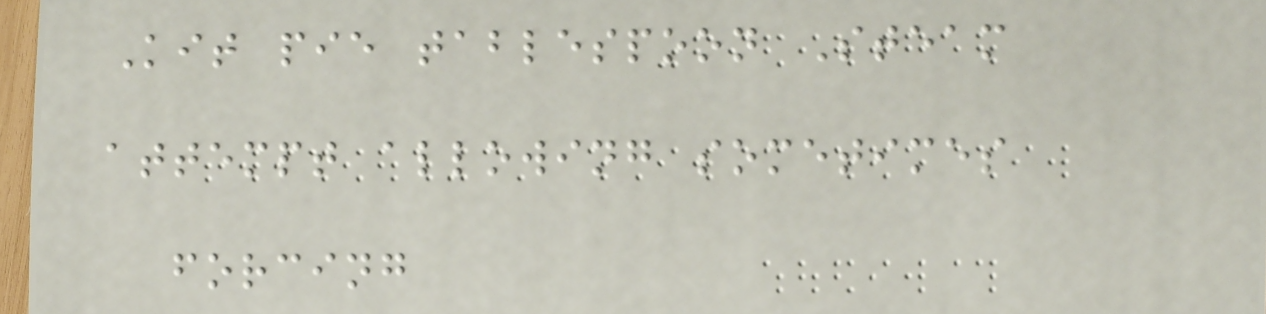Kit pie tablespoon Steam
attempt allowing sometimes
forcing
